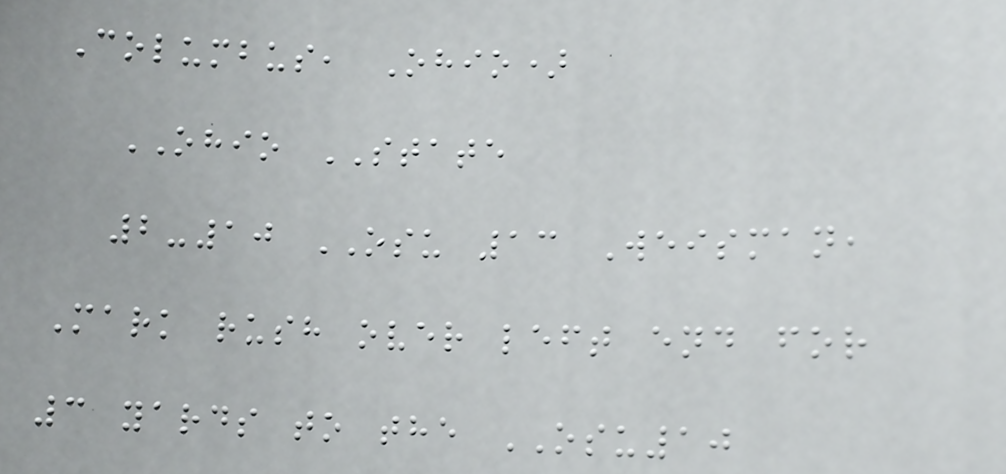Columbus, Ohio)
OHIO STATE
2-10 OSU 13 Weisman,
Mark rush over left end for
3 yards to the OSU10
